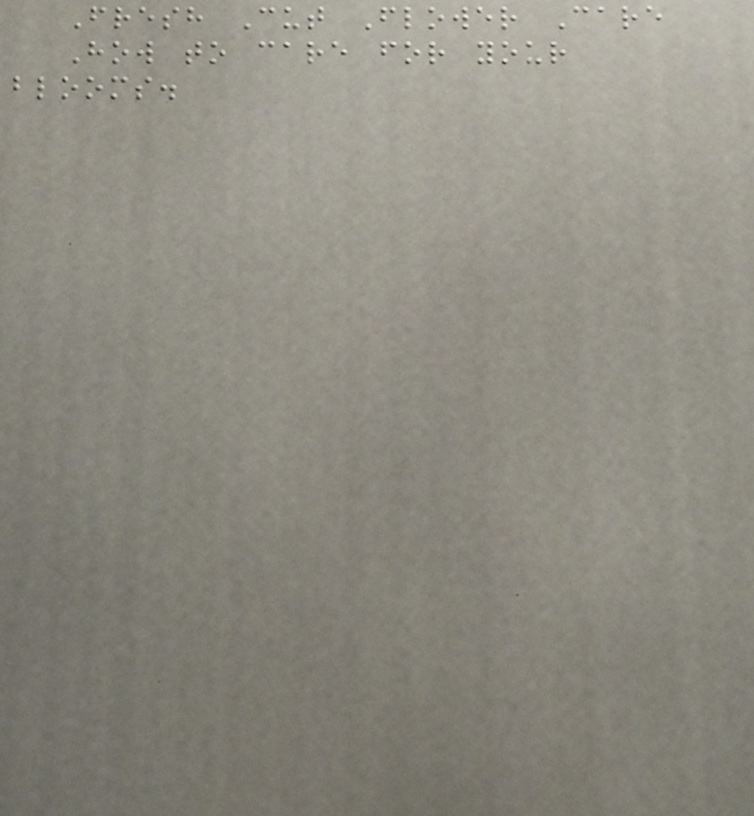Fresh Cut Flower Care
How to care for your
blooms.
